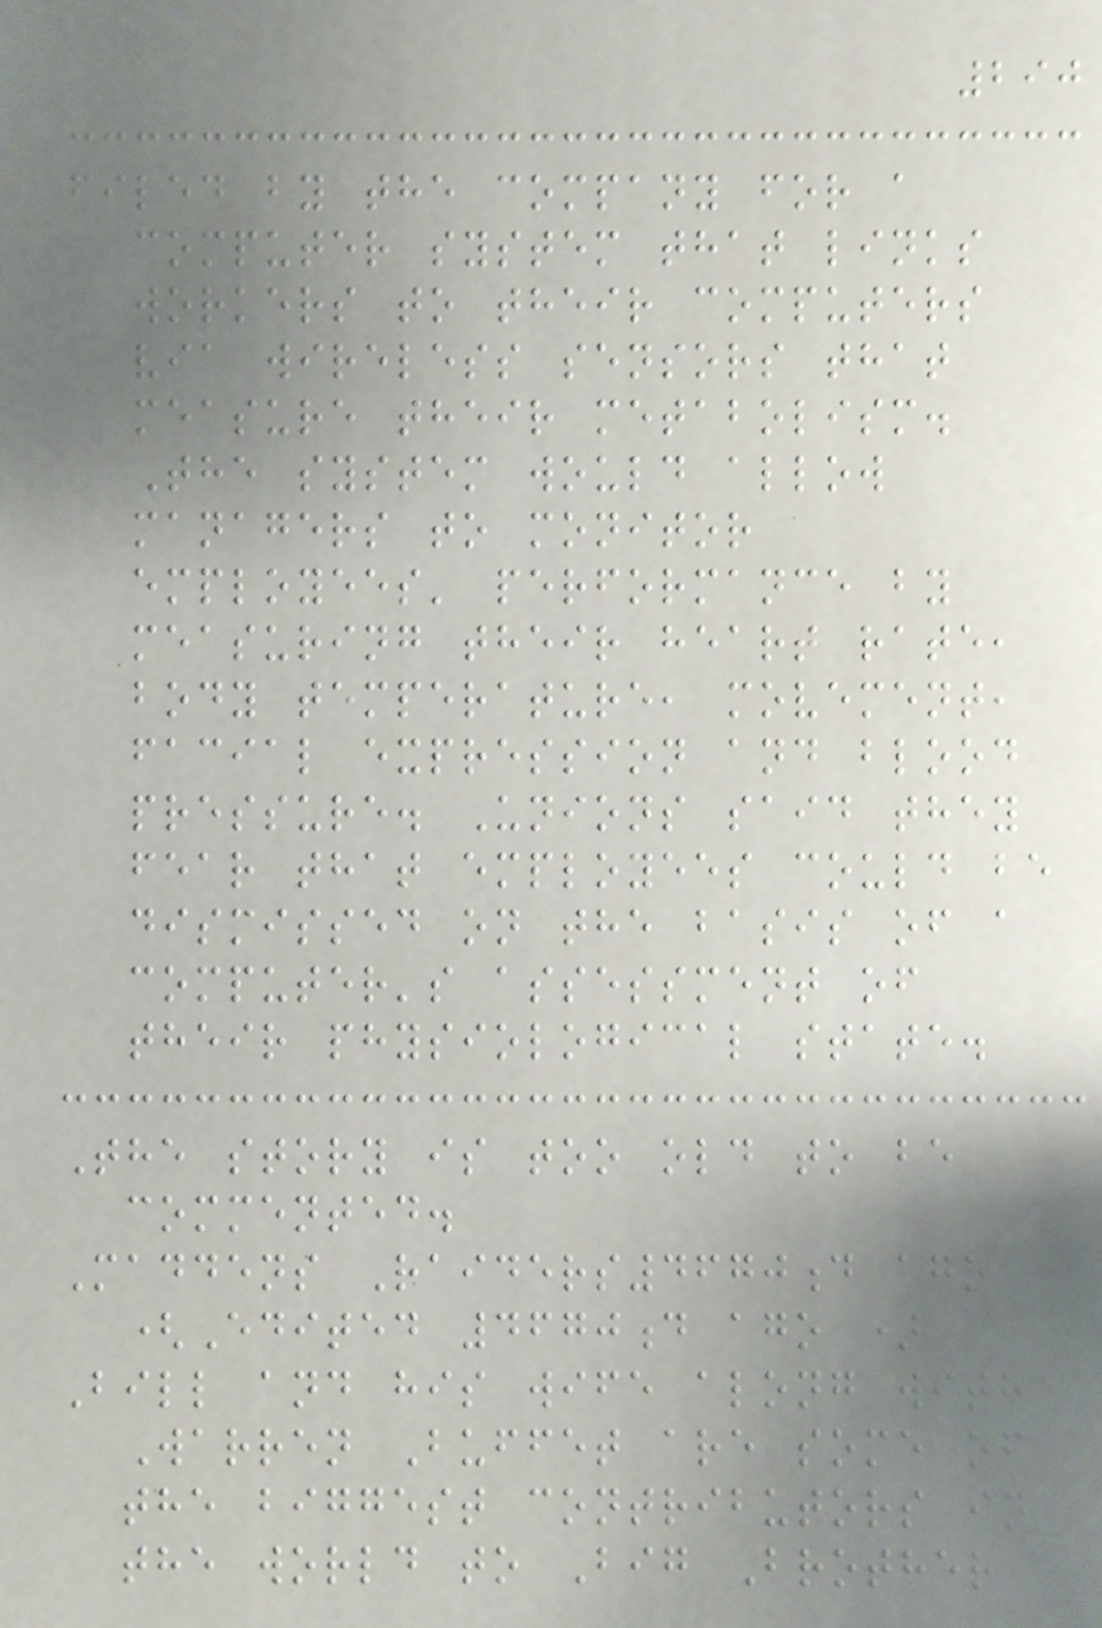290
filed by the company for a
computer system that links
workers to their computers
via wireless sensors that
measure their metabolism.
The system would allow
managers to monitor
employees' performance by
measuring their heart rate,
body temperature, movement,
facial expression and blood
pressure. Unions said they
fear that employees could be
dismissed on the basis of a
computer's assessment of
their physiological state.
The story is too old to be
commented.
Maddens Raiders4670d ago
(Edited 4670d ago )
Bill and his wife along with
Warren Buffet are some of
the biggest contributors in
the world to Big Brother
